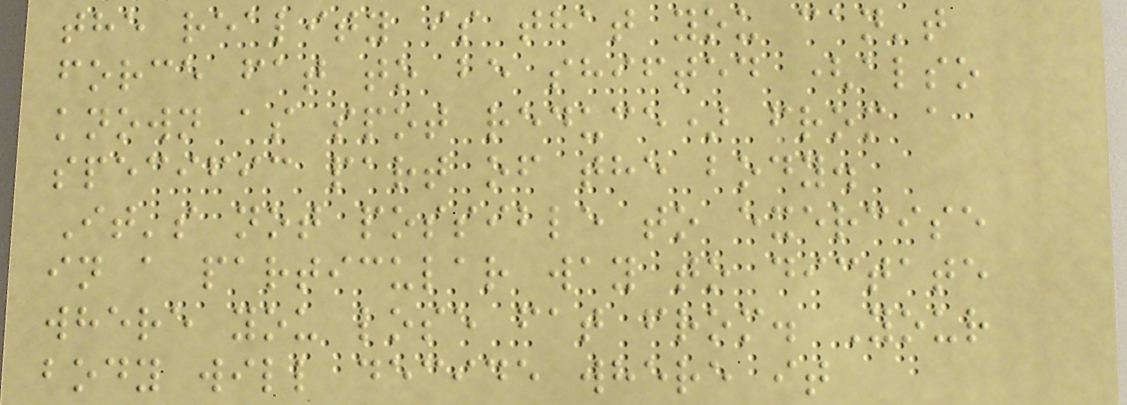the reality is that you can't
force fat to be shifted (also
known as spot reduce) from a
specific part of the body.
It's not possible to exercise
in a particular way to dictate
where you lose fat from. Your
body will decide where it
